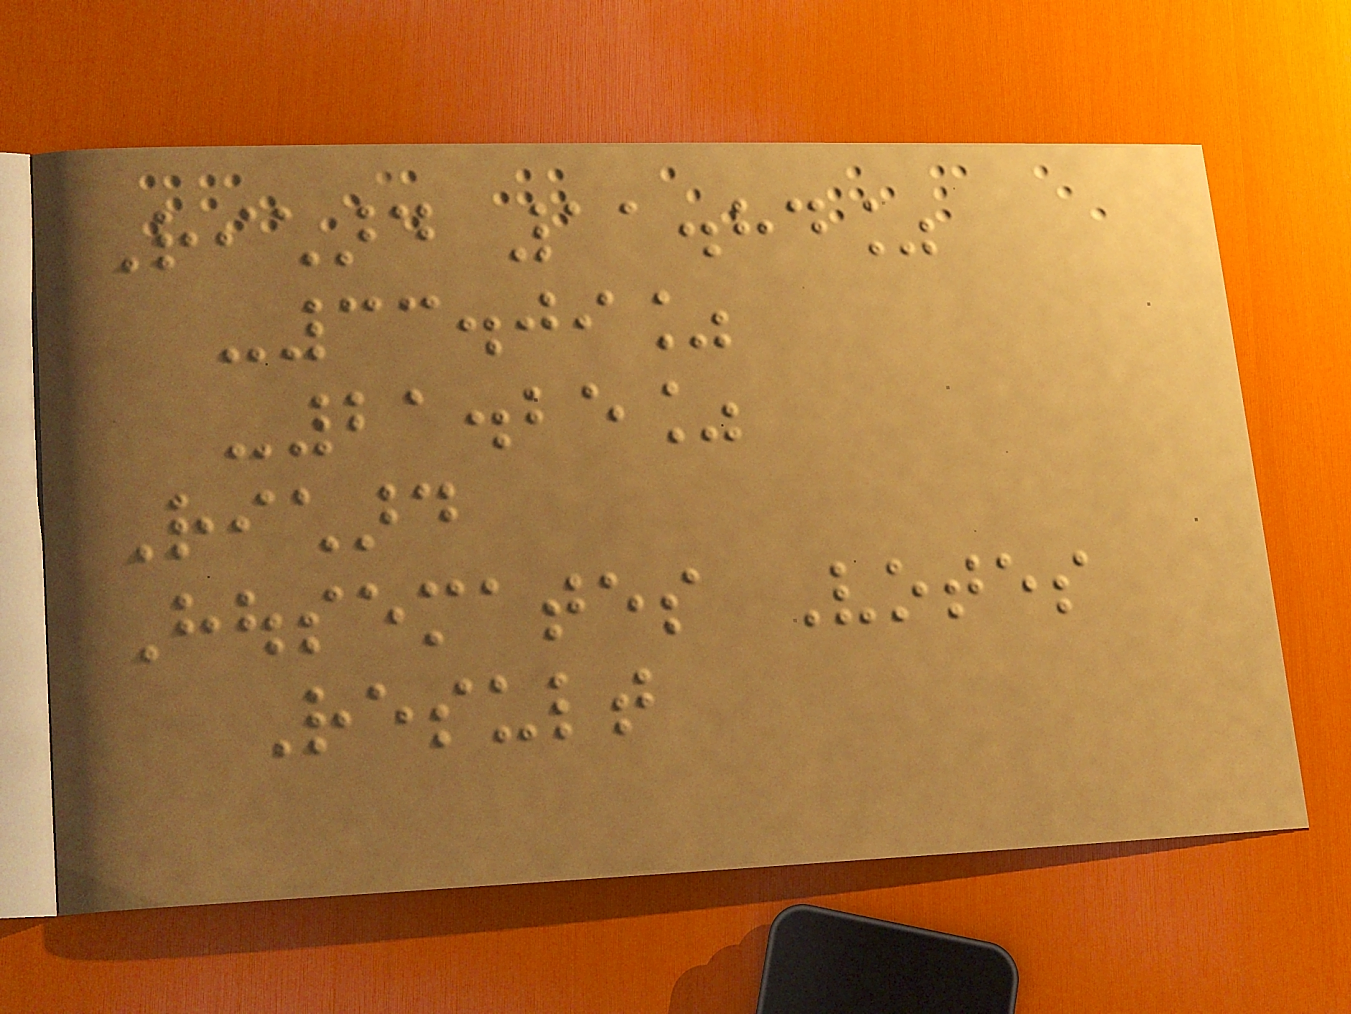Richard 11.84%
-33.09%
-21.25%
Richard
Housemates Votes
Result
